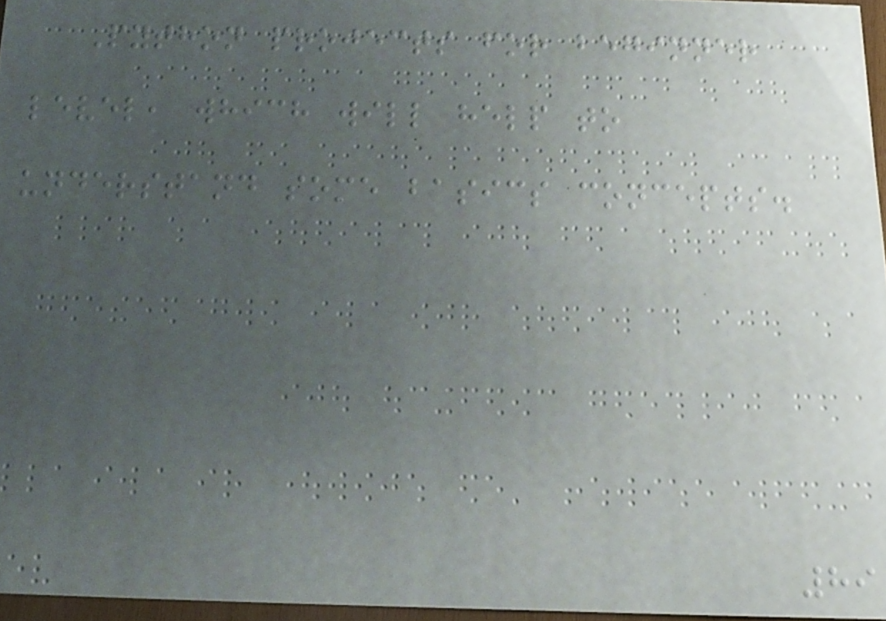Python projects for beginner
level, which will help to
understand some basics concepts.
89
